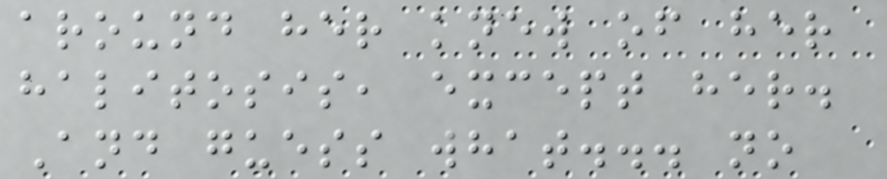around her knew of her
halitosis, except her.
And guess what... no
